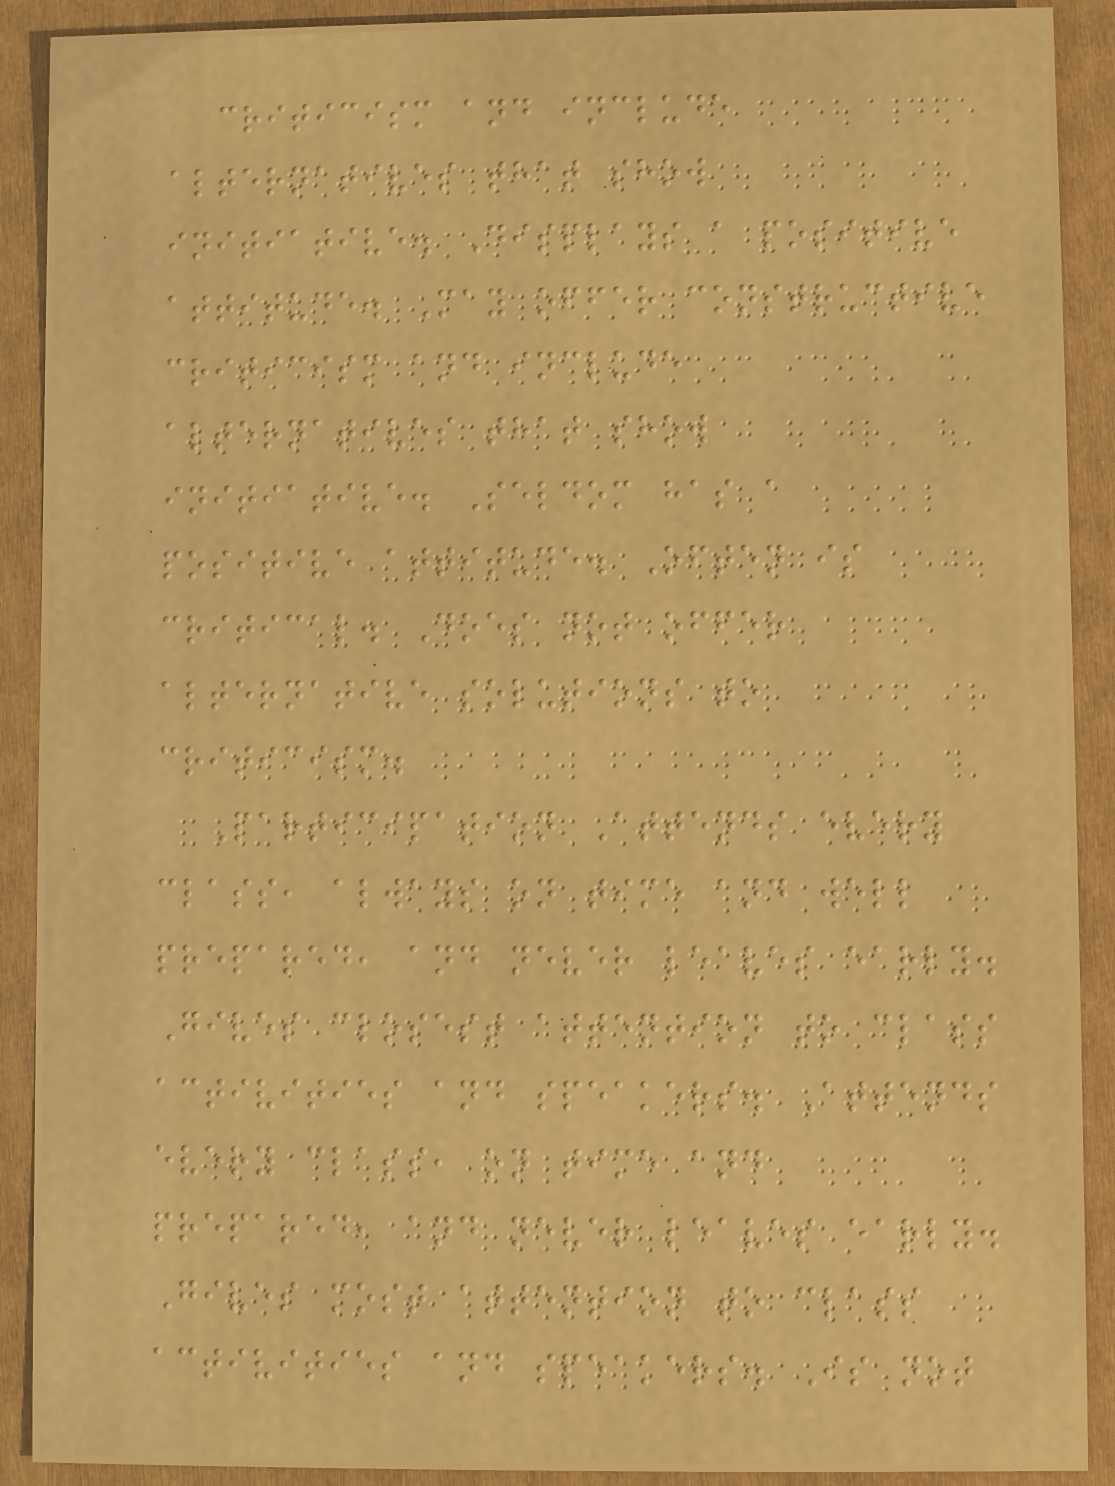criticism and include
alternatives that show
initiative. Displays a positive
attitude. May offer constructive
criticism and include
alternatives that show
initiative. Seldom has a
positive attitude. Often is
critical. Does not offer
alternative solutions to
criticism.
Participation Attends every
class, always on time and well
prepared, and never leaves early.
Gives closest attention to class
activities and speakers. Attends
every class, on time and
prepared, and never leaves early.
Gives most attention to class
activities and speakers. Is not
